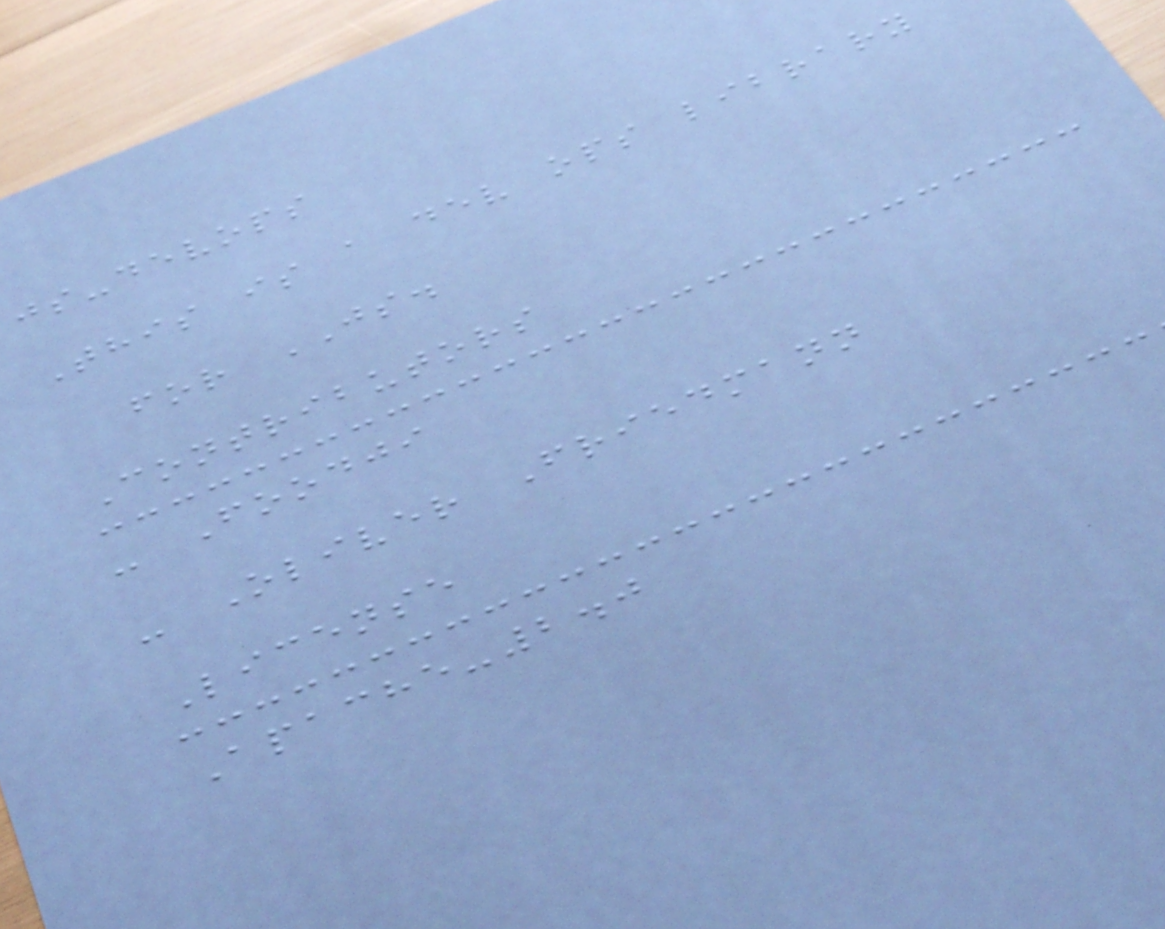js-devops
This is a dev ops library
for JS.
Contributors
- Foodji
- Oliver Friedmann
License
Apache-2.0
